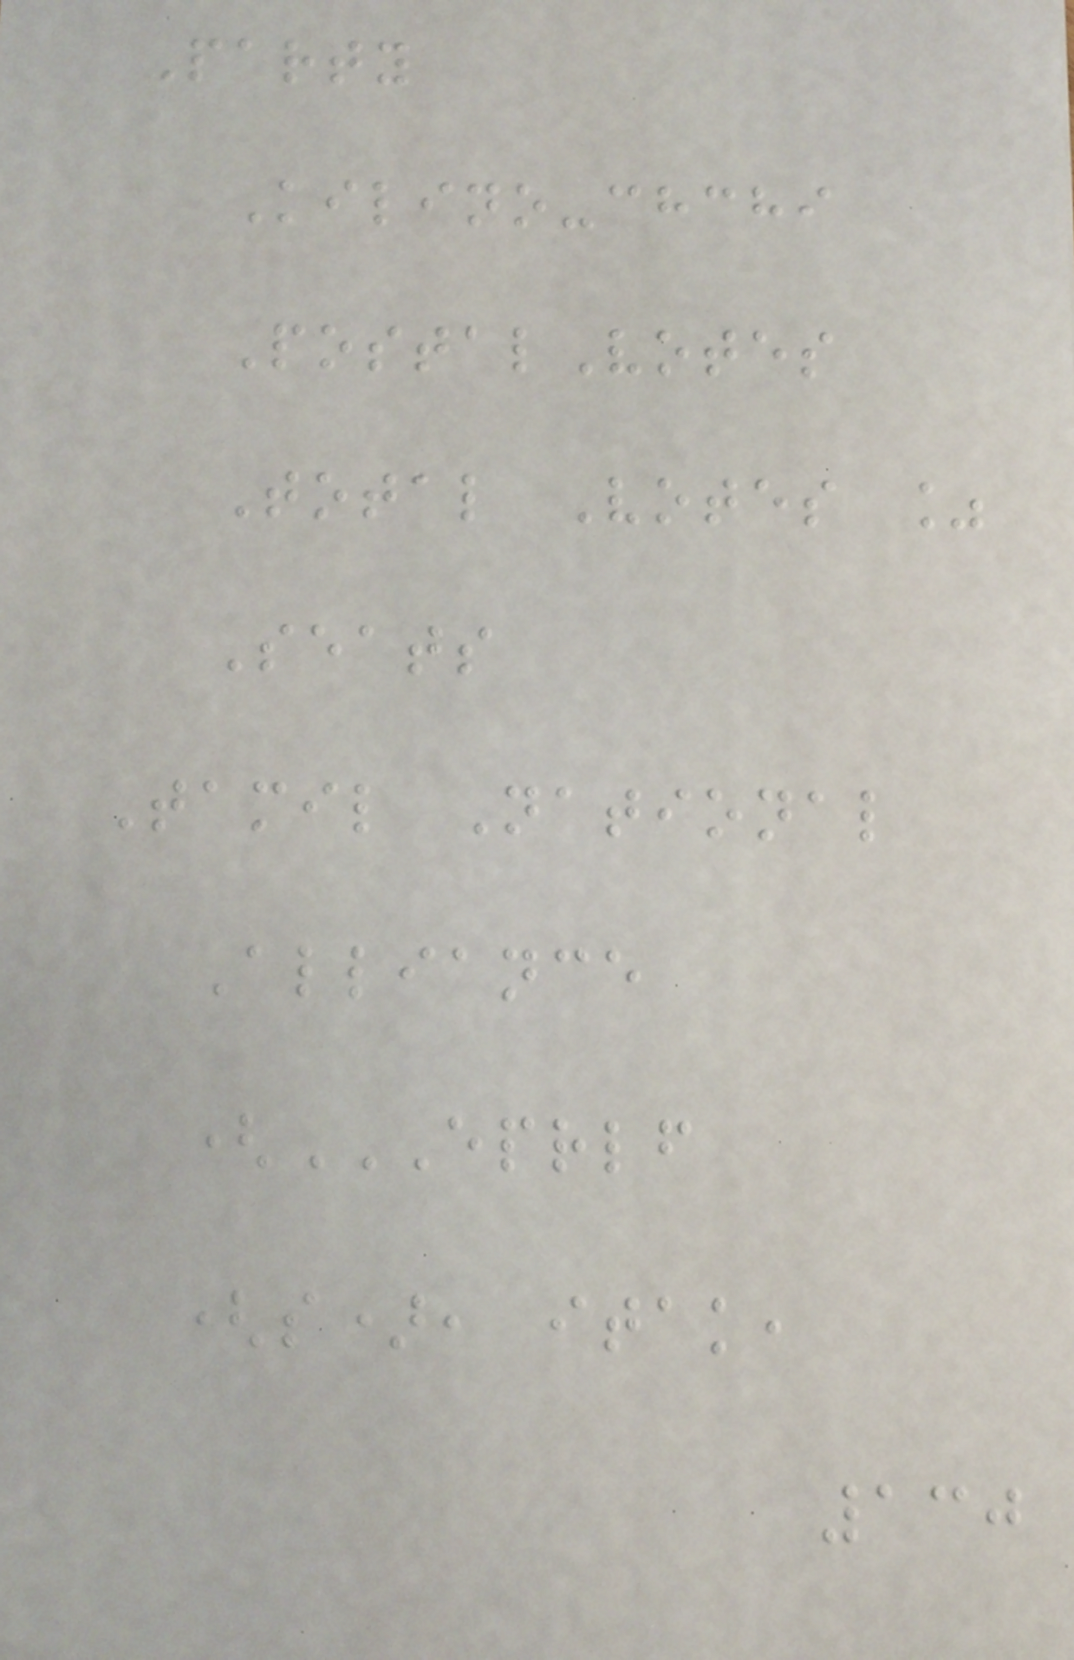Party
Kilino-chchi
PostalVotes
Total Votes %
Seats
Tamil National
Alliance
(EPRLF
(S), ITAK,
130
